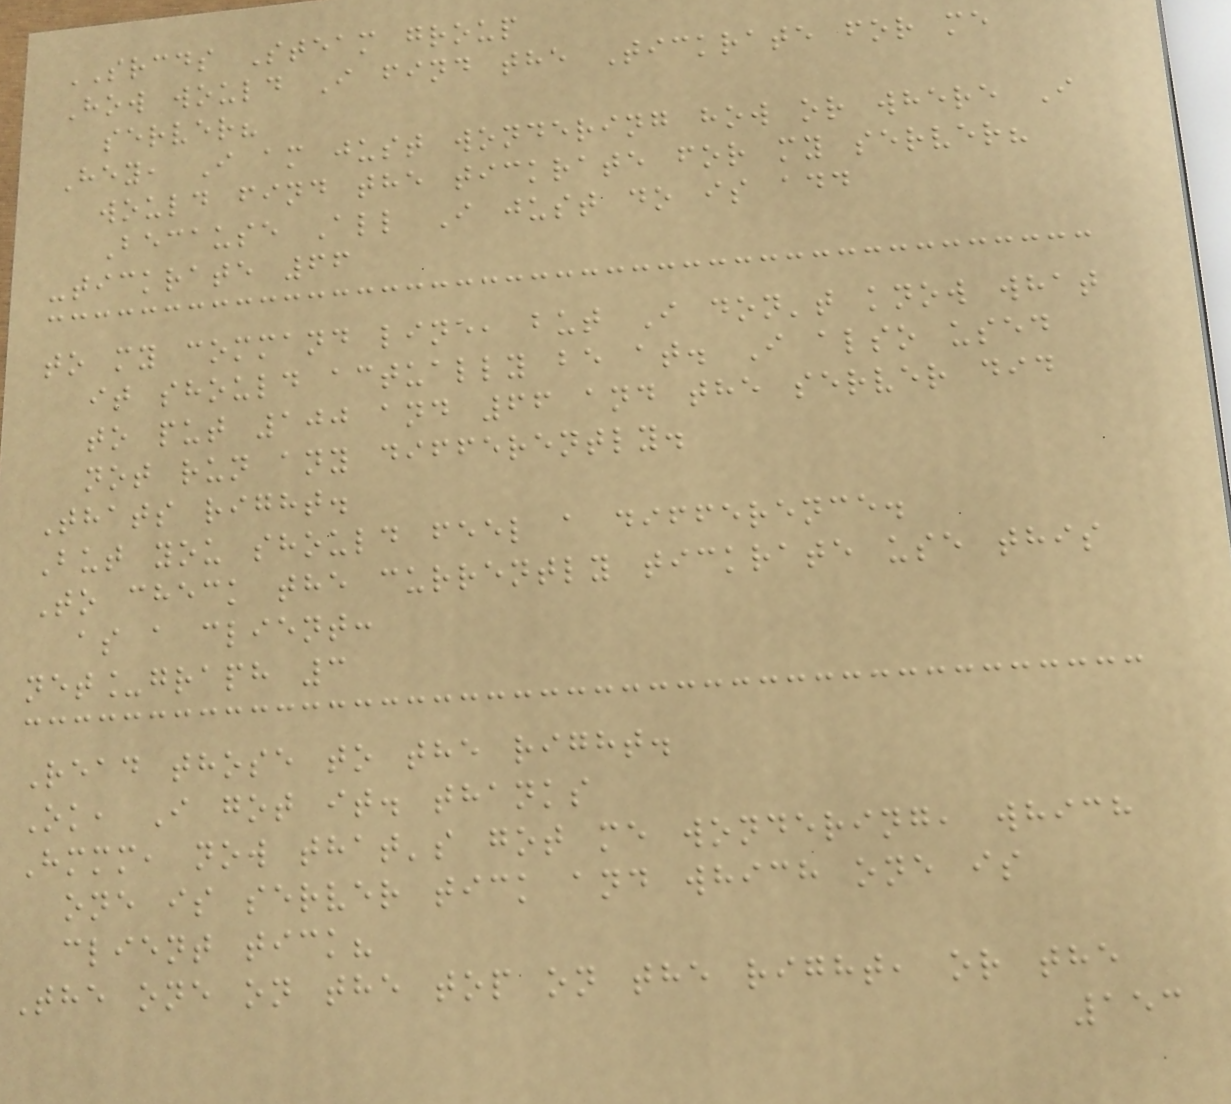SRCDS Steam group
How would I find the Tickrate for me
server?
Hey, I am just wondering how or where I
would find the tickrate for my server?
Because All I just do is add
-tickrate 66
to my command line, but I don't know what
it should actually be at. I also used
to put 100 and 66 and the server did
not run any differently.
Thats right.
But you should feel a difference.
To check the currently tickrate use this
as a client:
net_graph 3
Read those to the right.
Ok, I got it. thanks
Hmmm, now that's got me wondering, which
one is server tick and which one is
client tick?
The one on the top on the right, or the
153
